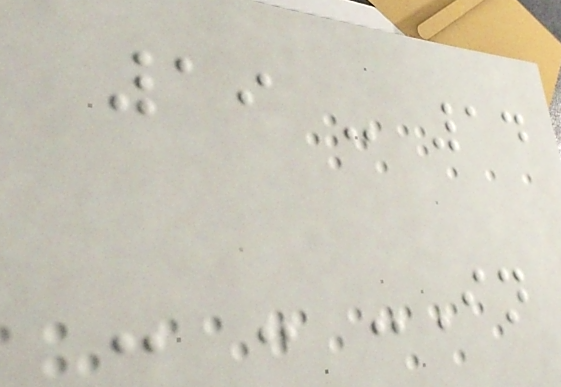19 - 14
- - -In
